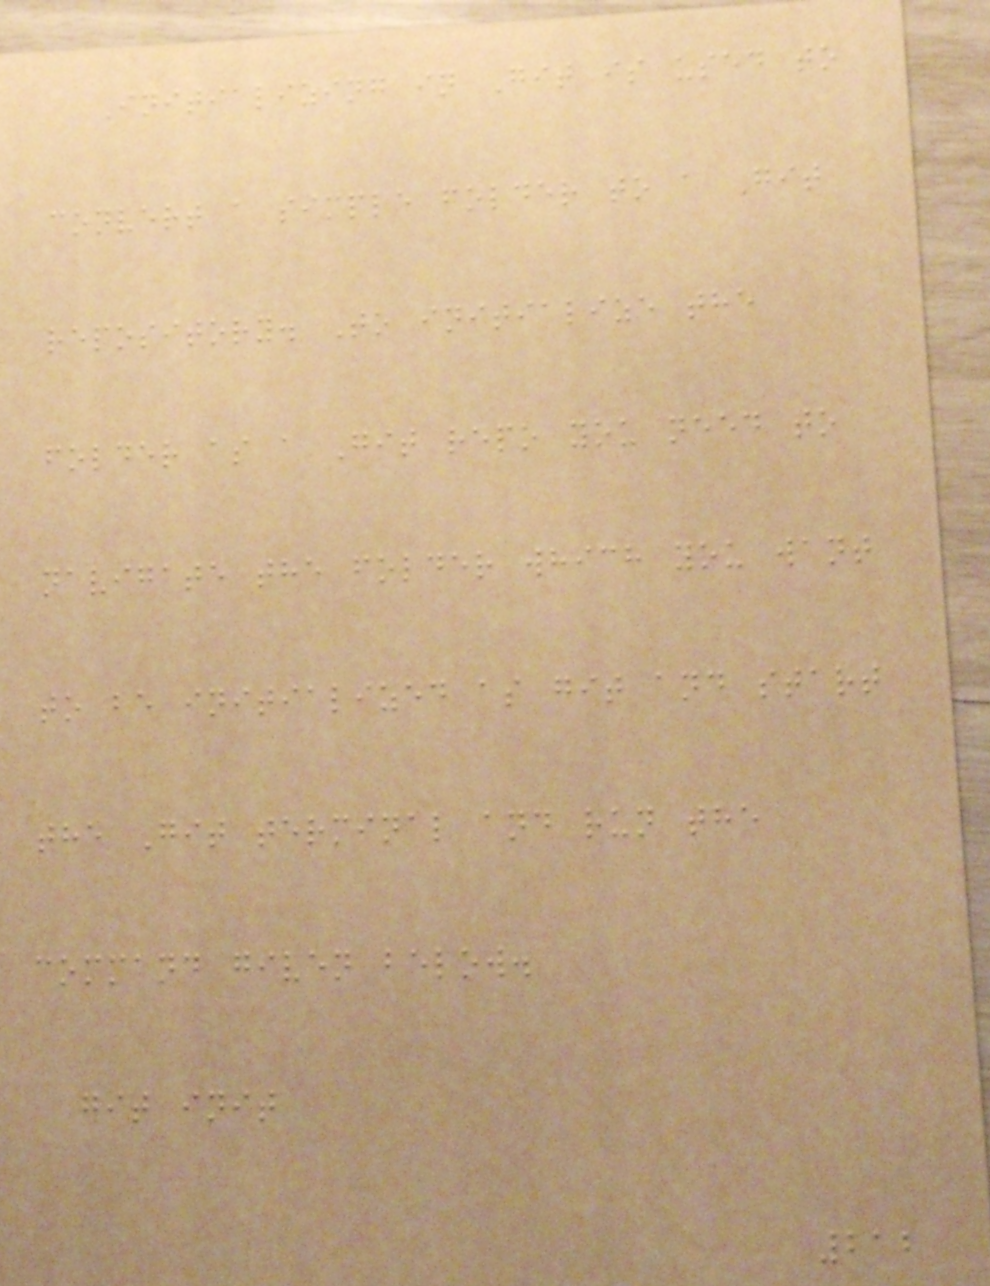Initializing in Git is used to
convert a simple folder to a Git
repository. To initialize the
folder as a Git repo you need to
navigate the folder which you want
to be initialized as git and start
the Git terminal and run the
command given below.
git init
212
